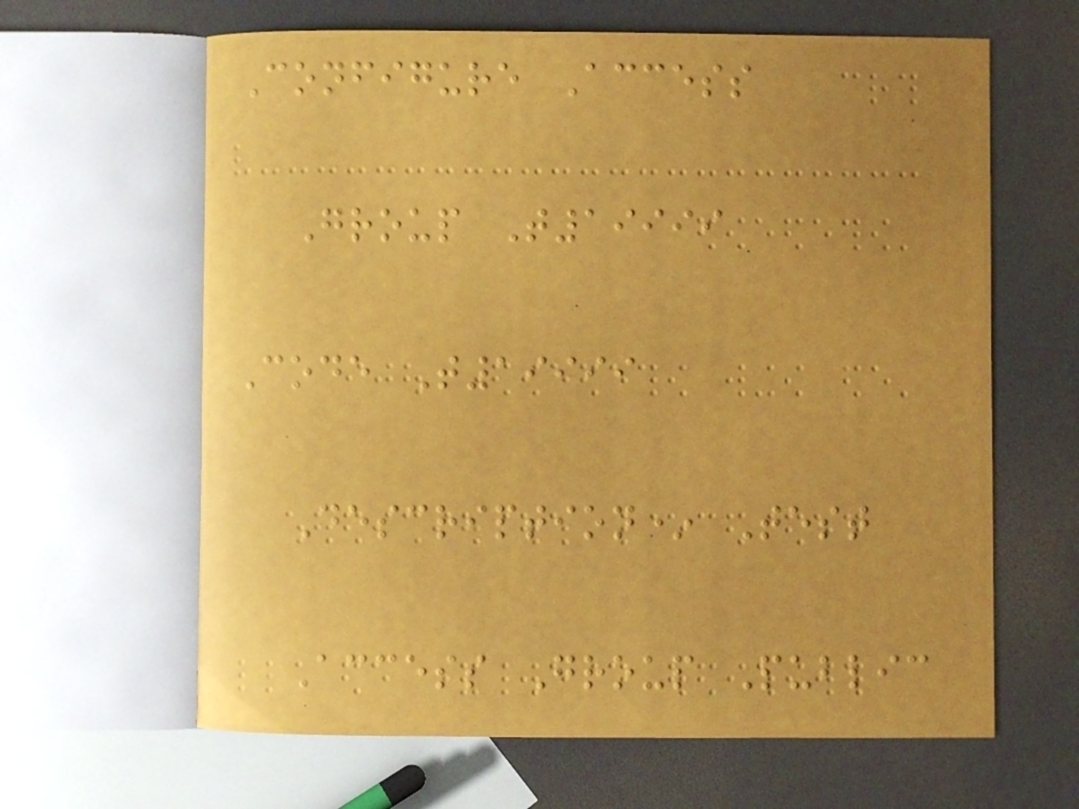Configure Access
Group T19999
Code T19999
Description* Test
Access Group Public
